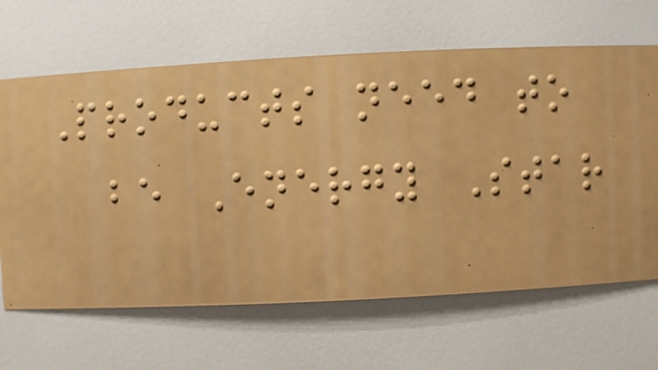Products need to
be Energy Star
